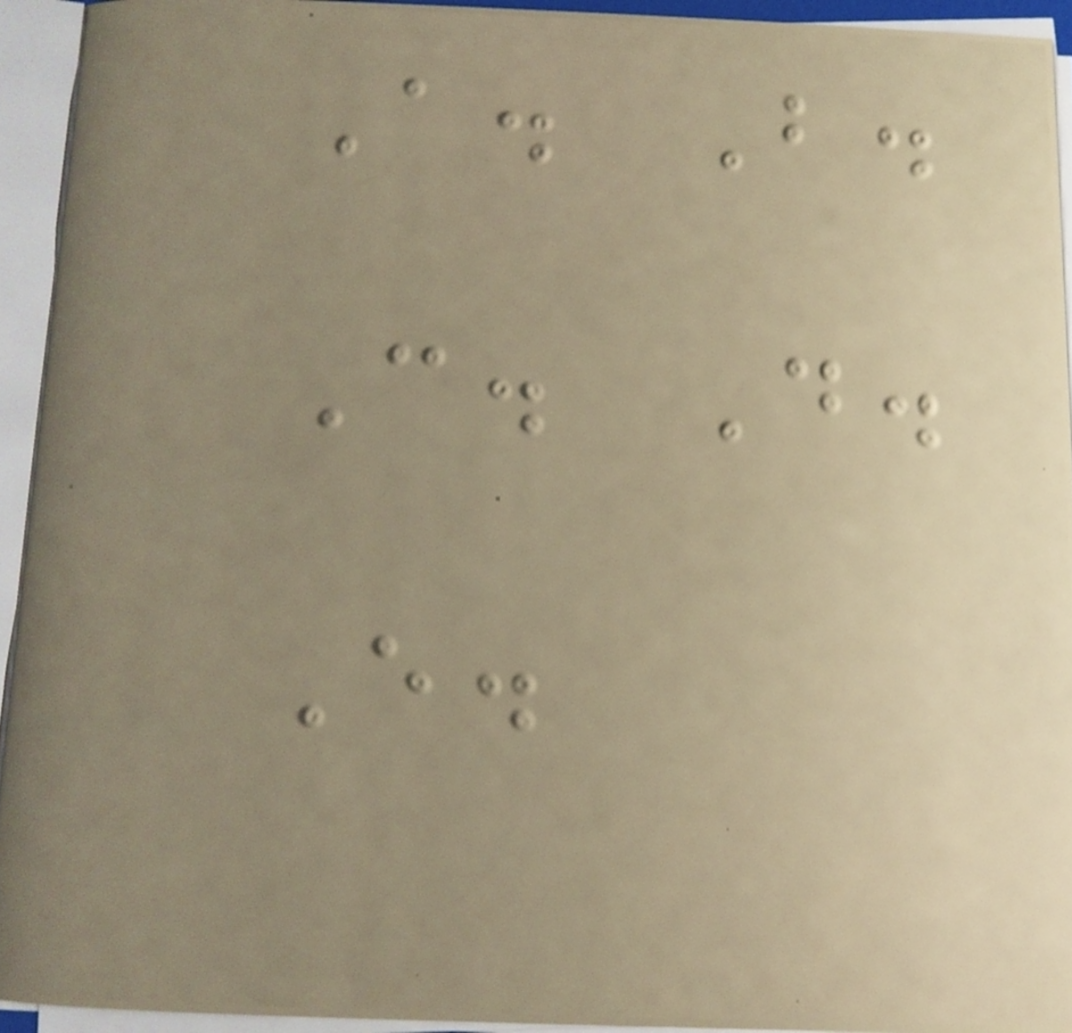A. B.
C. D.
E.
